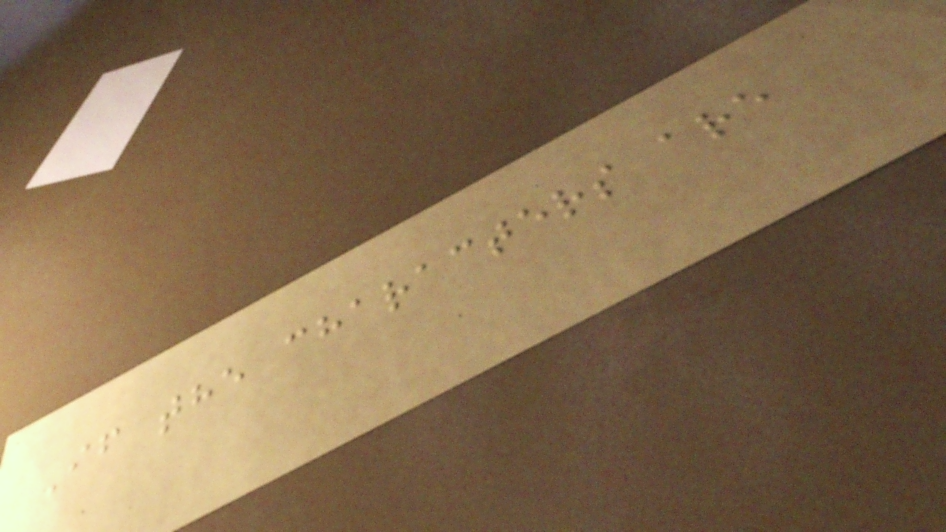If the characters are
